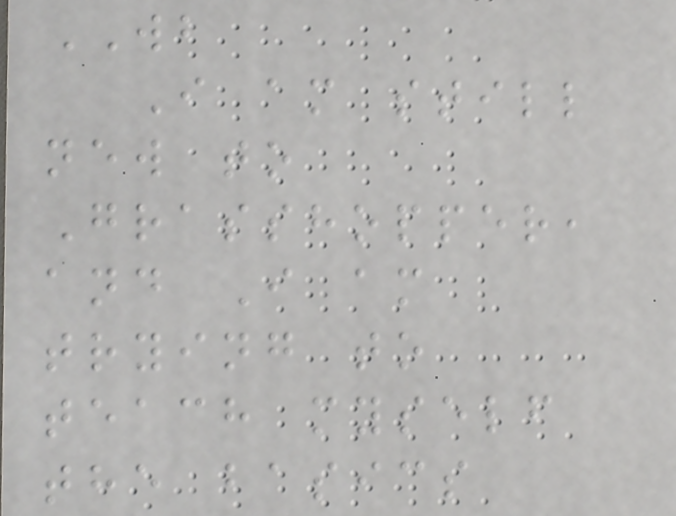WB
I am still
new to
Grasshopper,
and I am
trying to
teach myself
the basics
